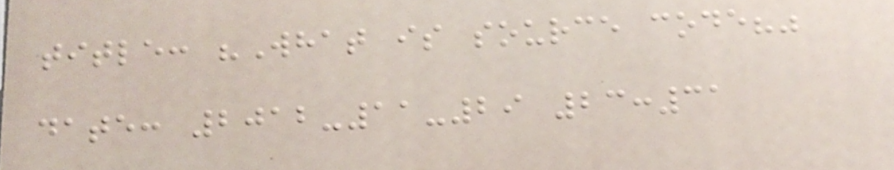title: "What is source code?"
date: 2012-11-29 23:31
